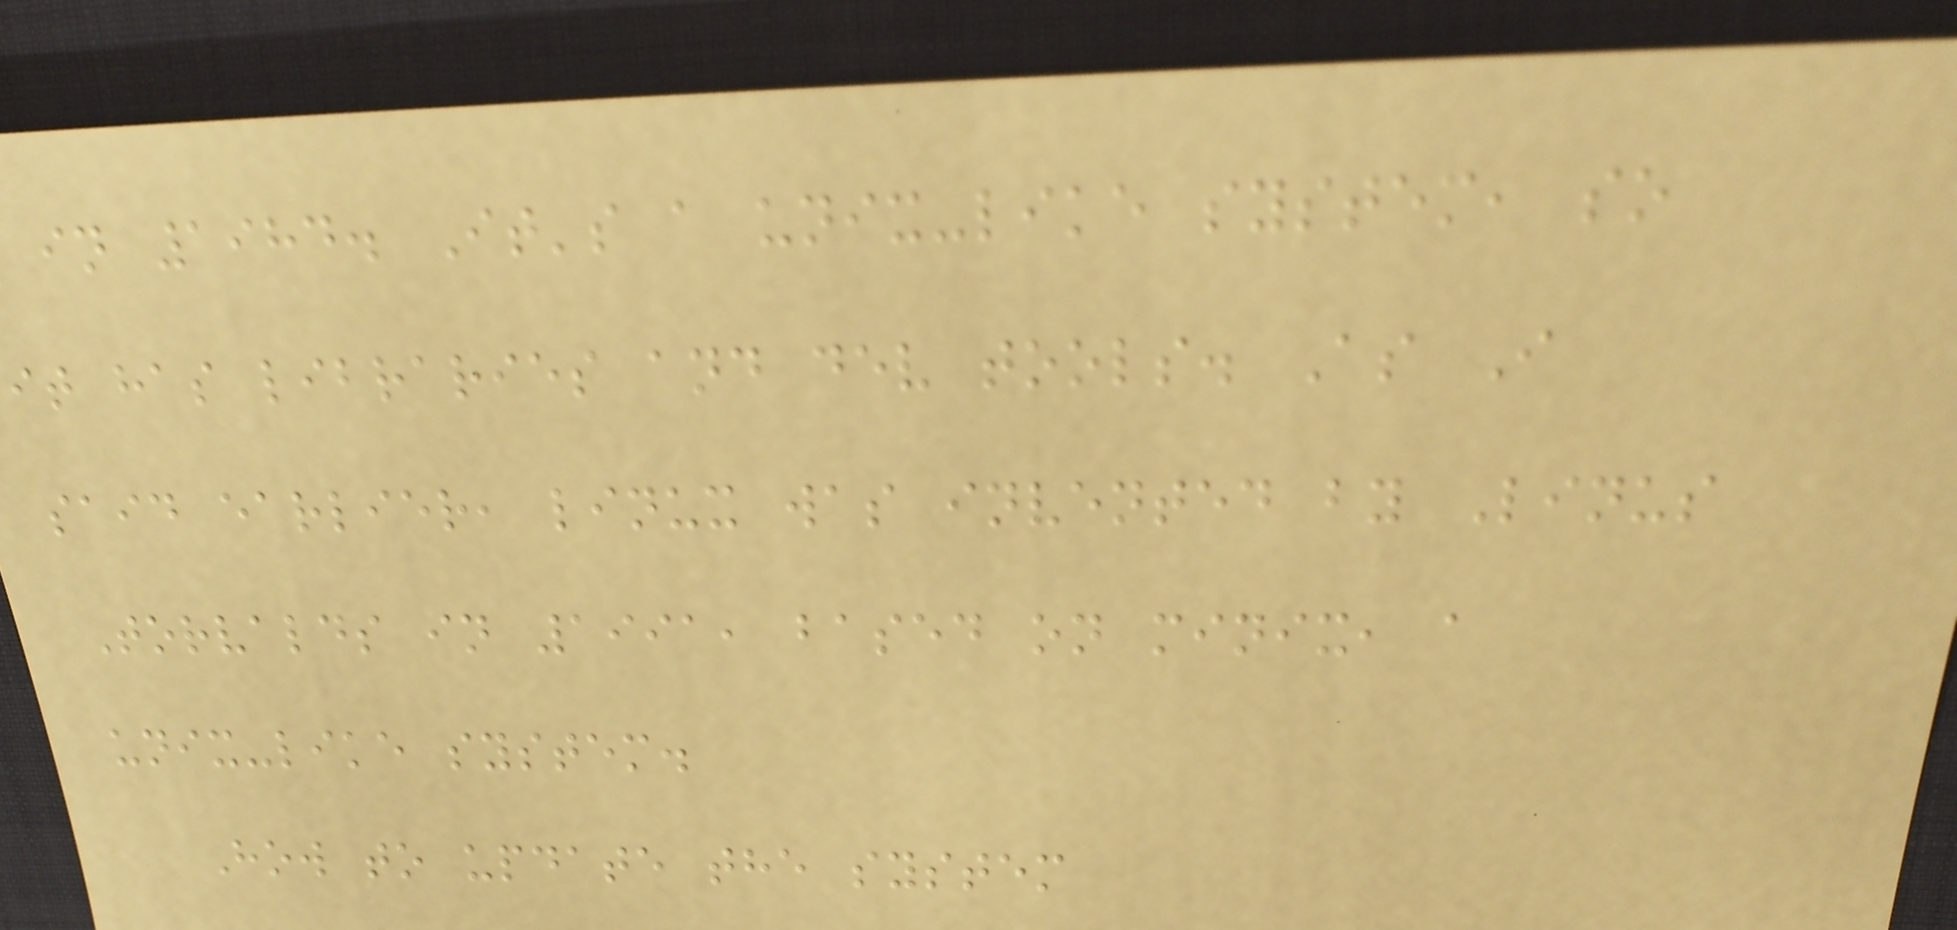in 1984. It's a unix-like system, so
it has libraries and dev tools. As I
said earlier, linux was invented by Linus
Torvalds in 1991, based on minix, a
unix-like system.
How to update the system
